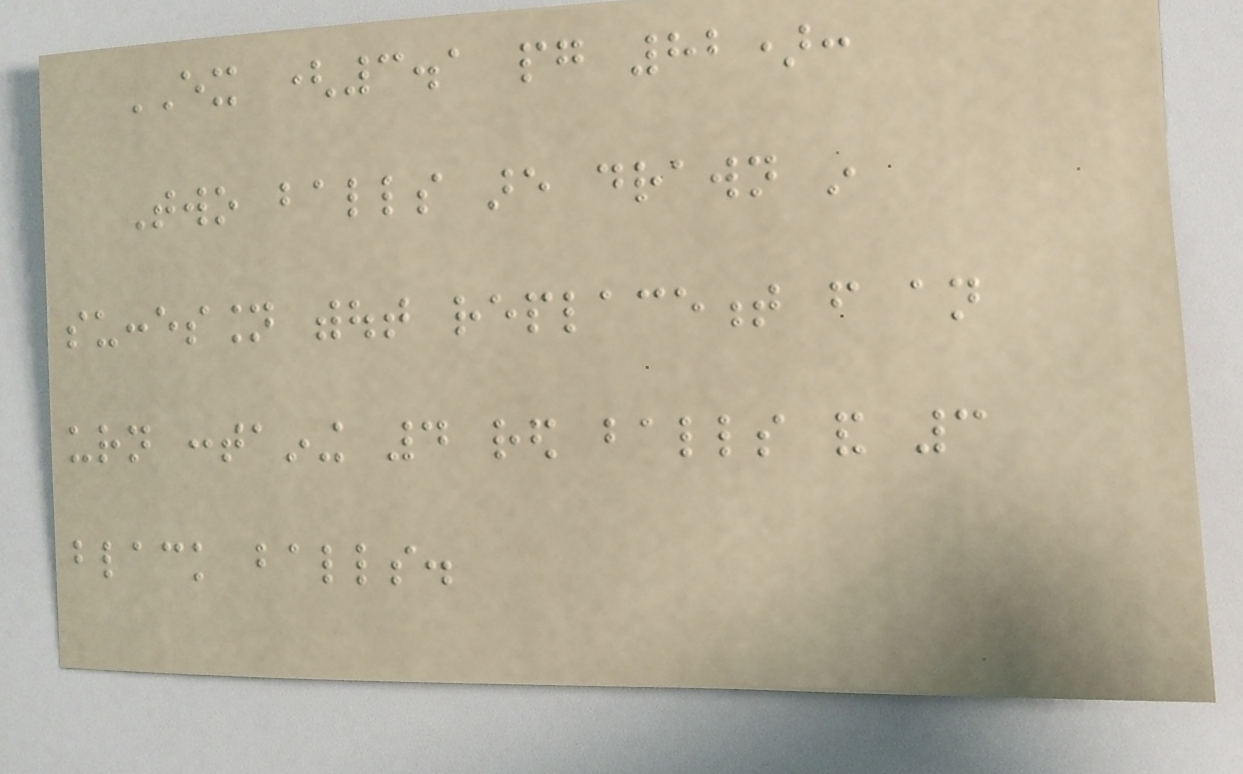EX (3.1 pg 82):
Two balls are drawn in
succession without replacement from an
urn containing 4 red balls and 3
black balls.
